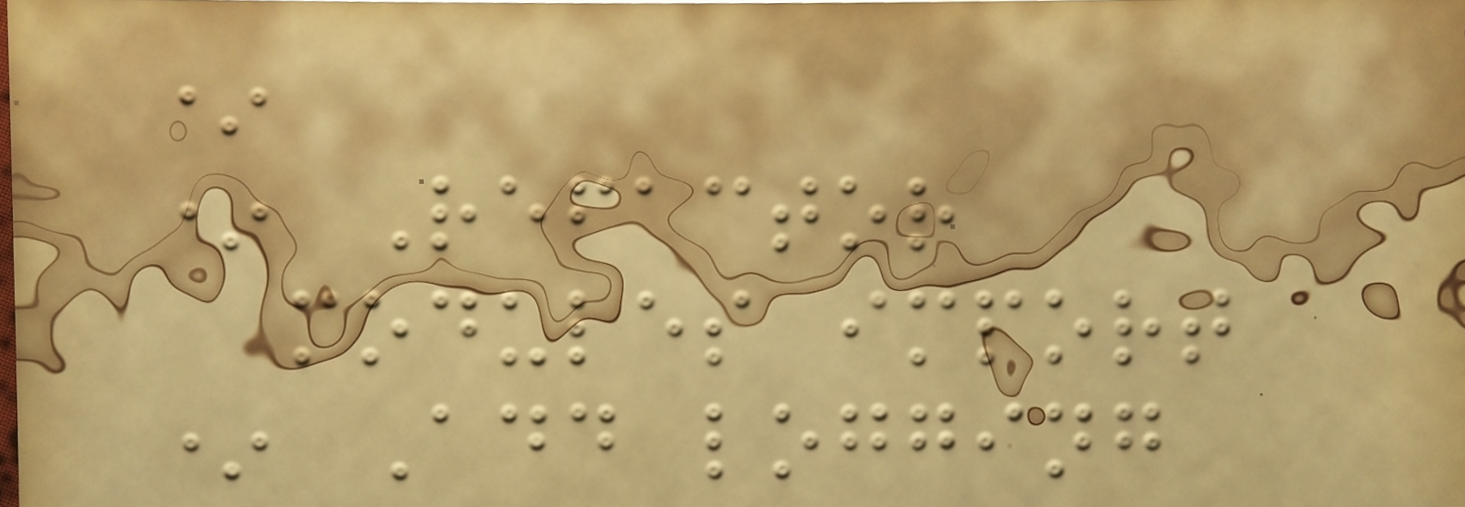*
* Refactor
modules import
* Add logging
